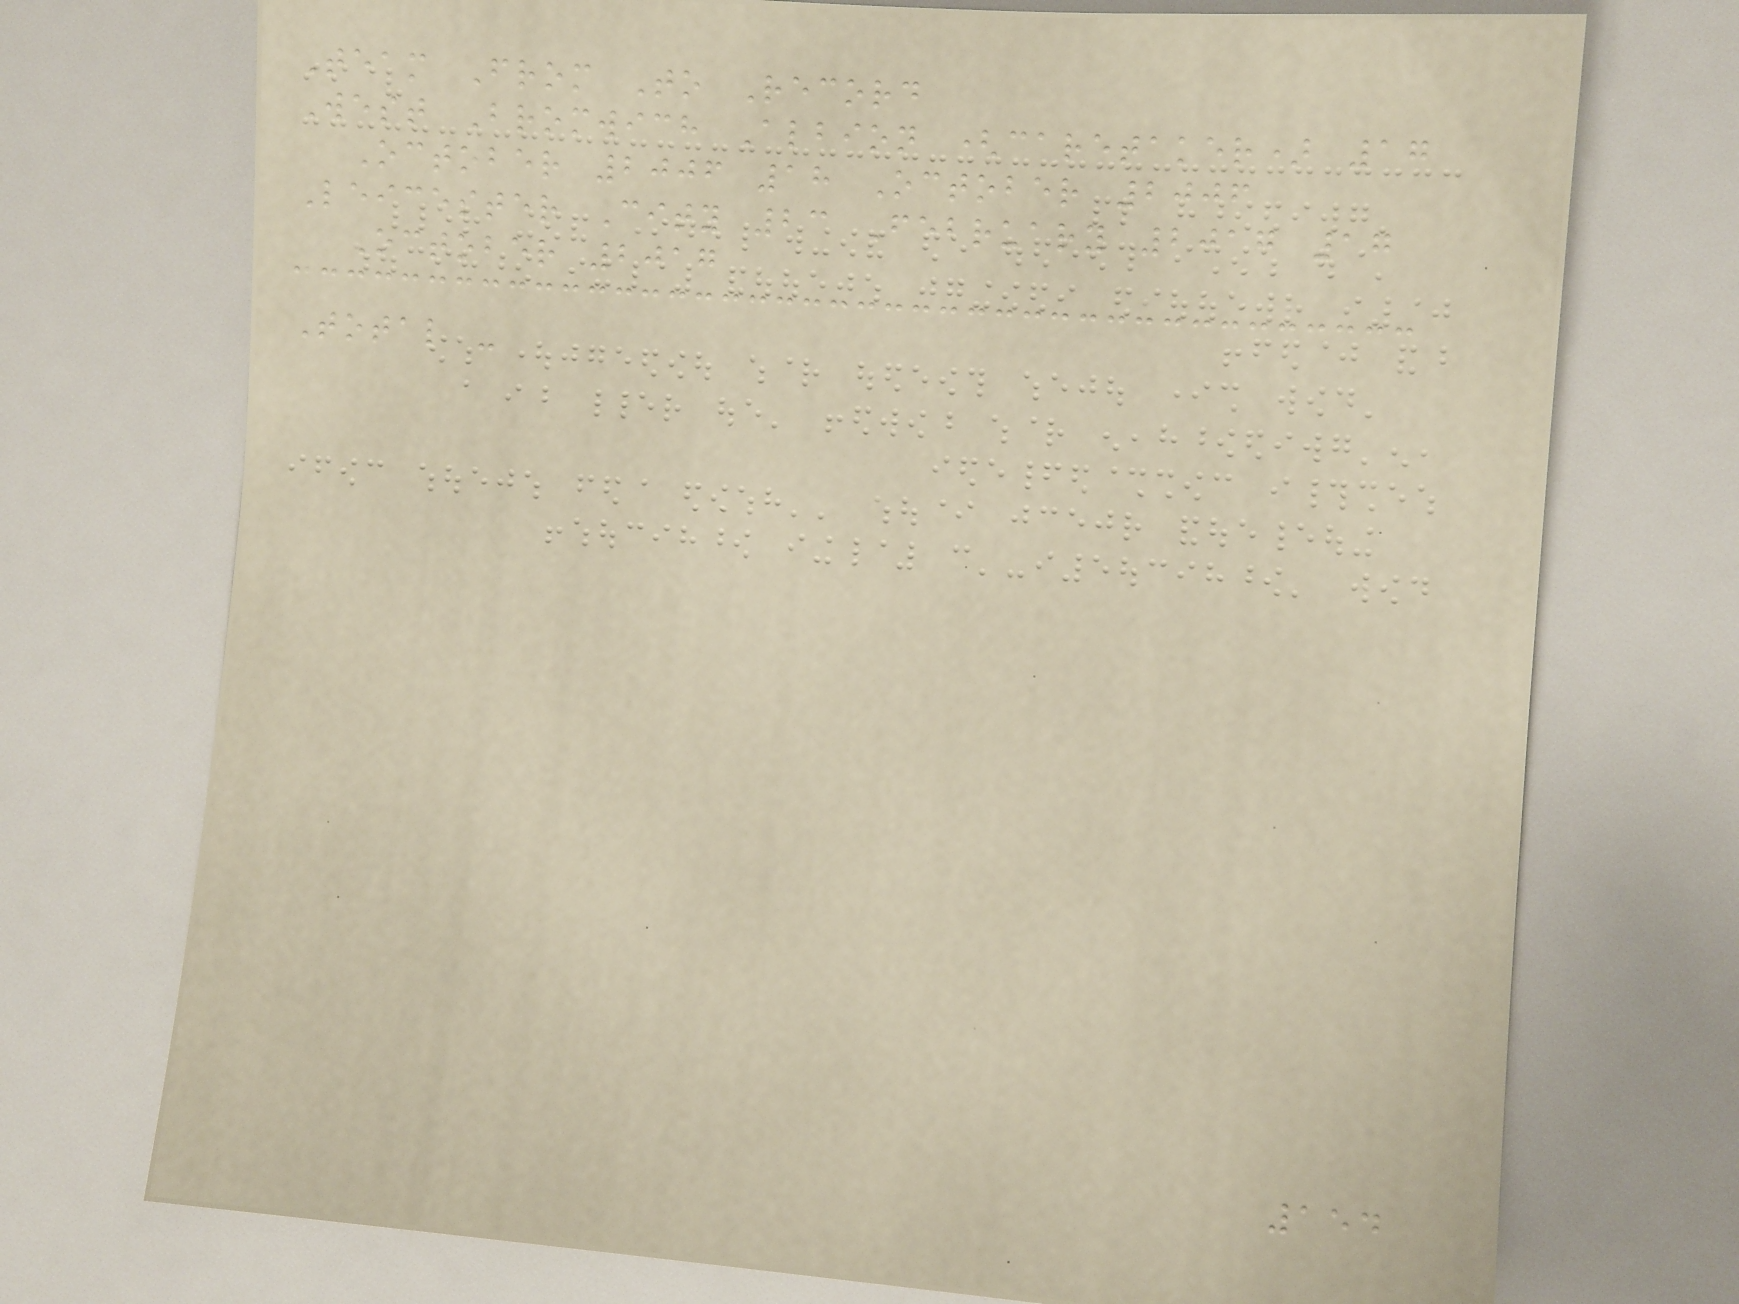Team From To Record
West Bromwich Albion (caretaker) 17
October 2006 18 October 2006
Leicester City 23 February 2017 17
October 2017
Total -
154
